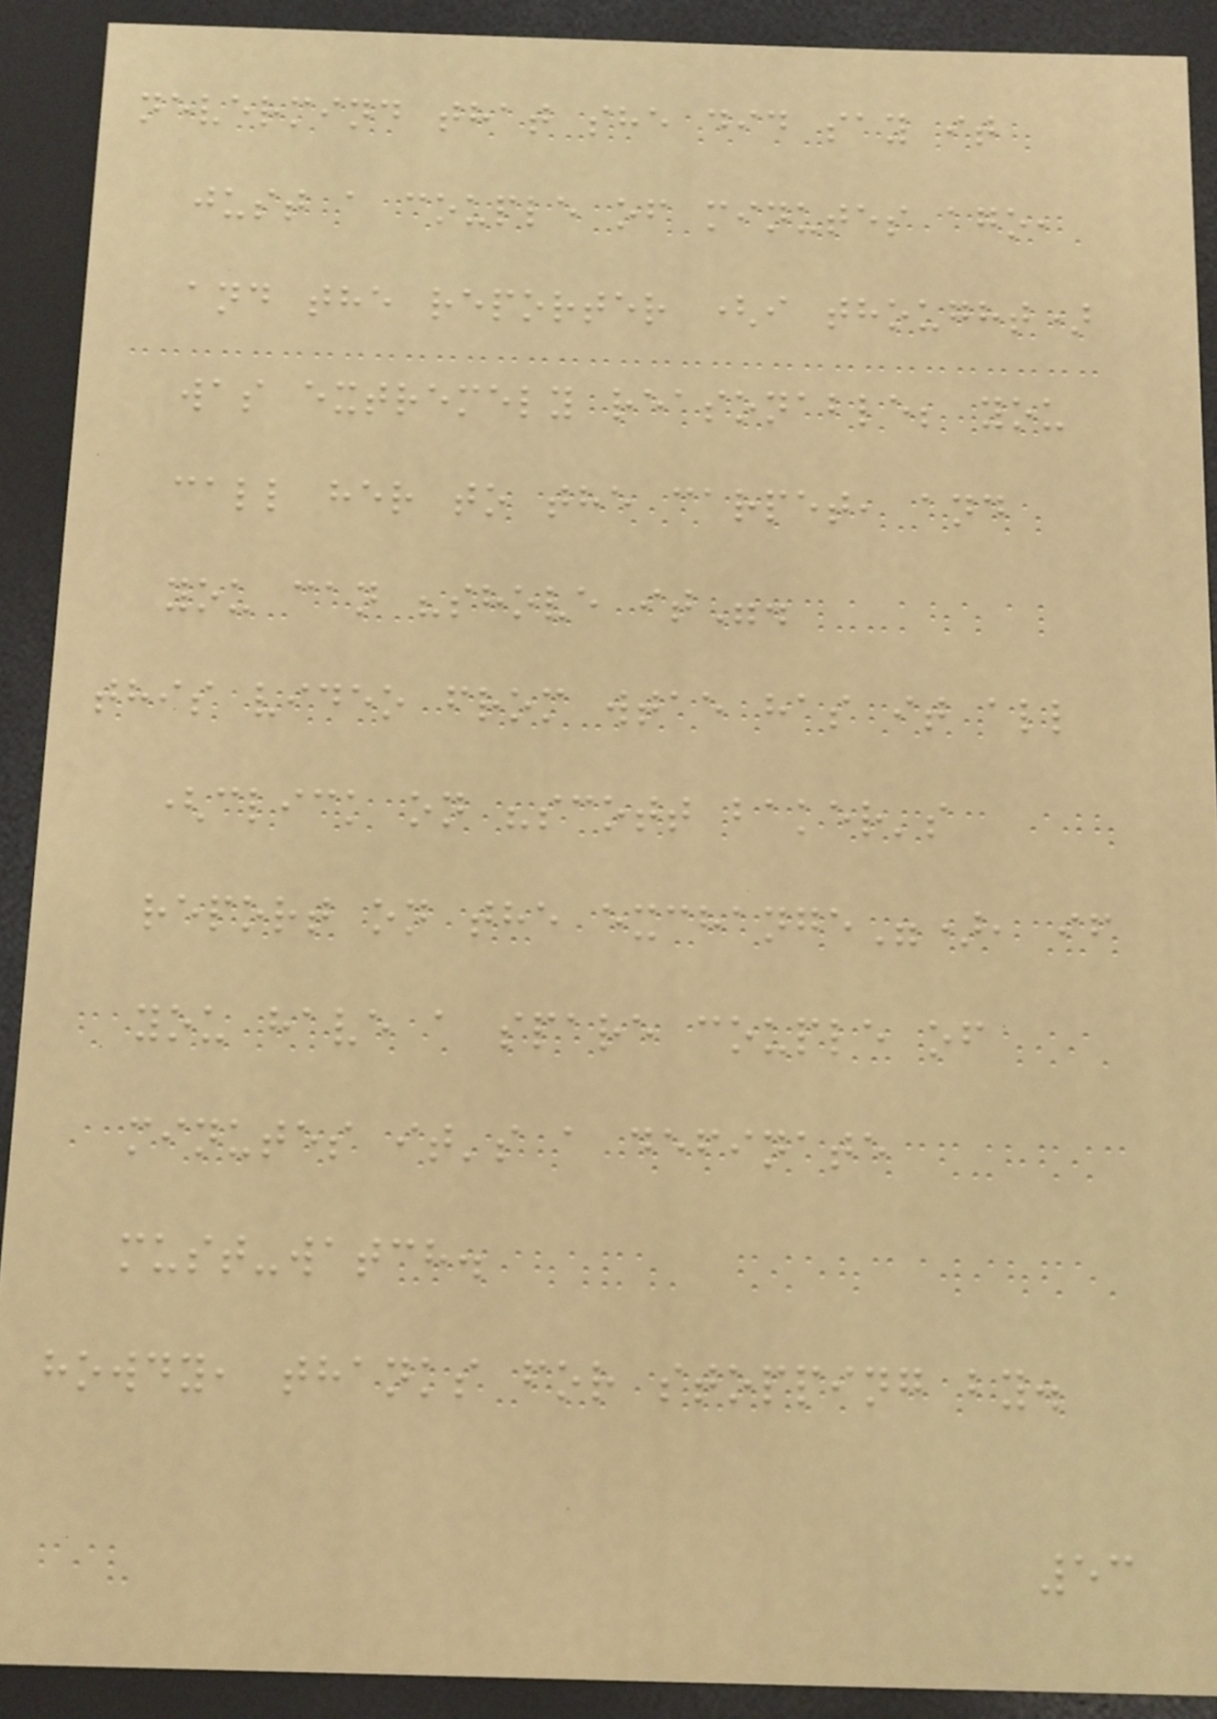nevermind that she did say it
just a couple of minutes ago,
and the reporter (i thought)
was extremely reasonable; you
call her to the carpet, and
you can "shove it".
this video from wtae has it all
(click on "scott baker's
report on the exchange"), if
you have a spare couple of
minutes it's a definate
must-watch.
howdy, thanks for stopping by.
53
